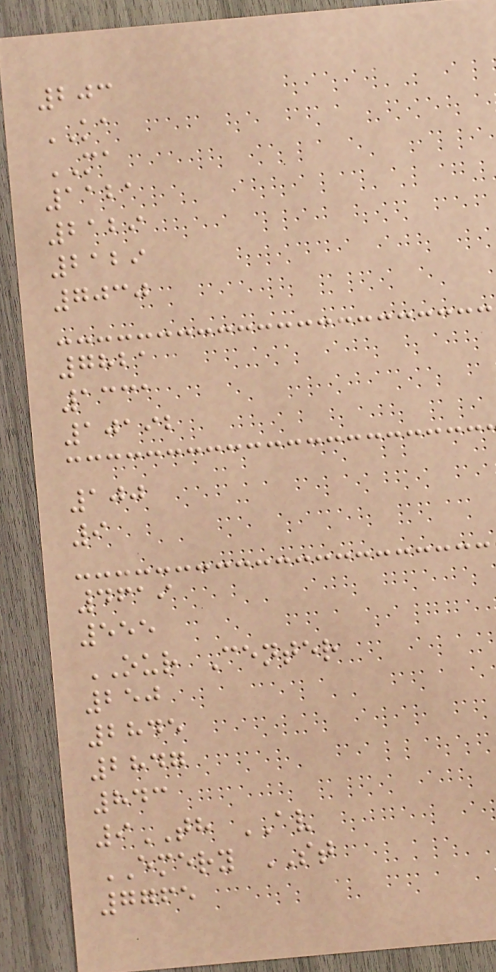203
KA
MA
1121
2129
2129
7030
7821
1331
10192
100
9
4619
555
OUR Center
250
2845
2847
843
9TH AV
EMERY ST
7765
